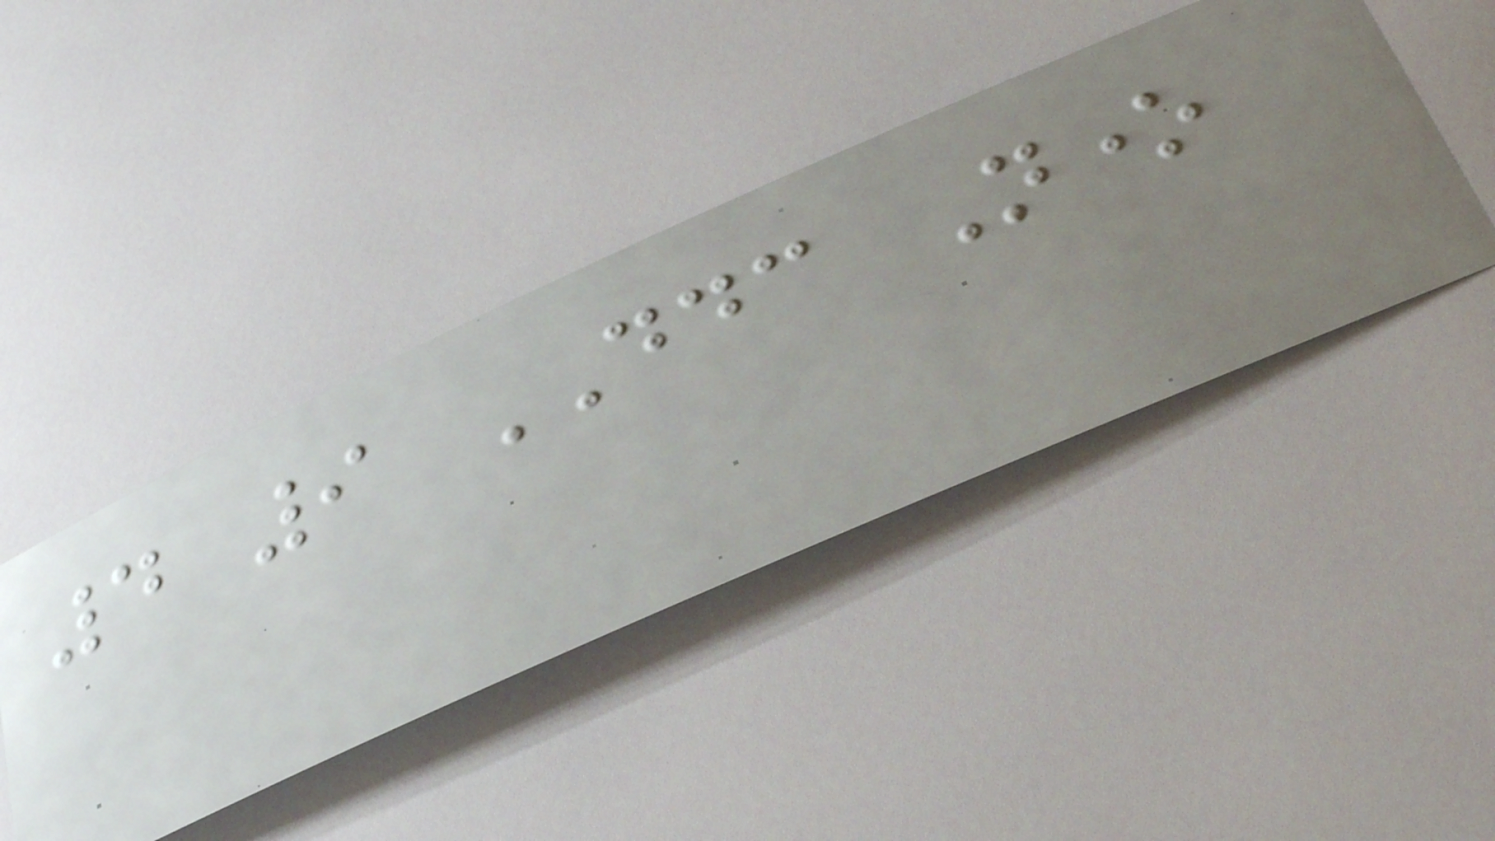4 9 DDC None
